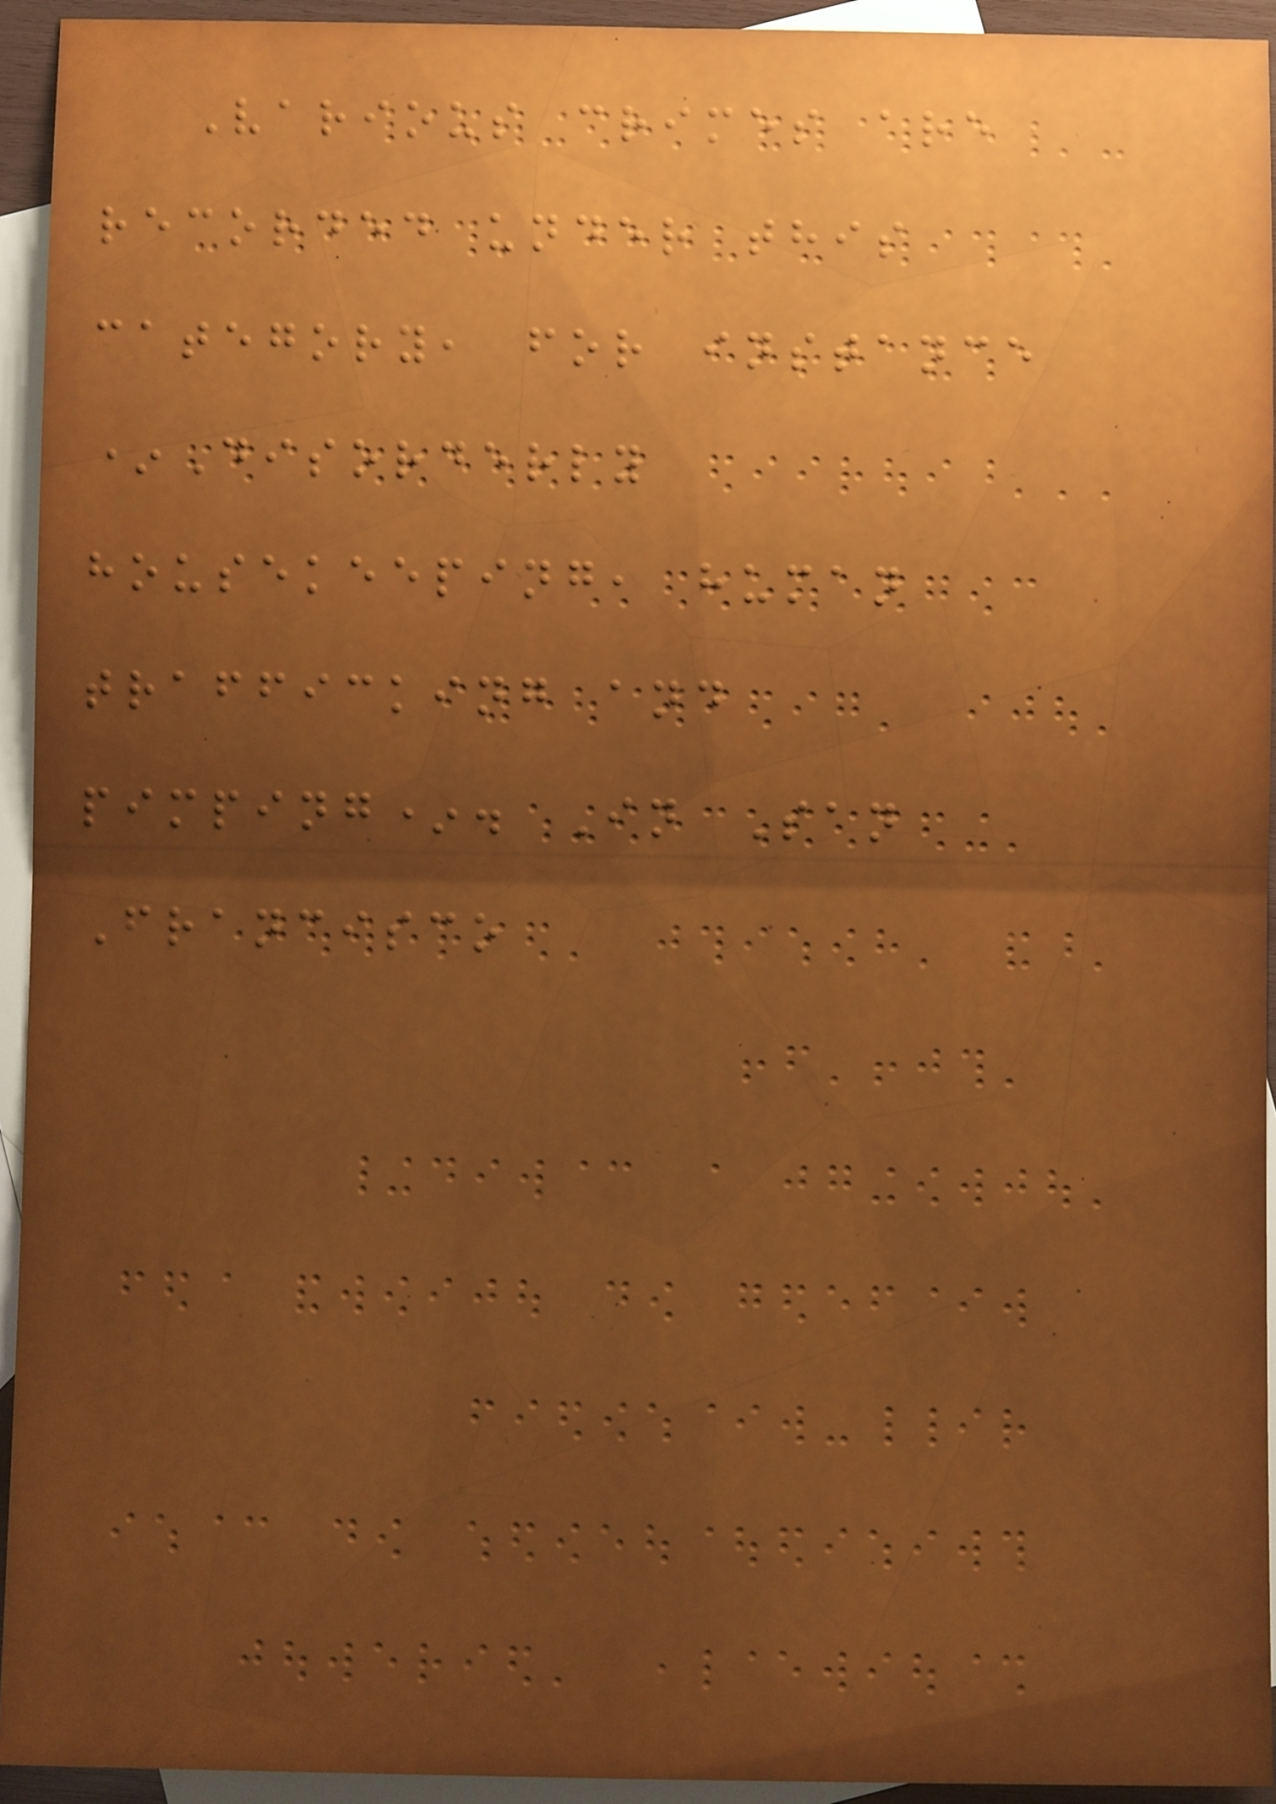Various crimes are
recorded under this
category, for instance
*Disorderly
housekeeping, human
trafficking and
pimping*. In San
Francisco
